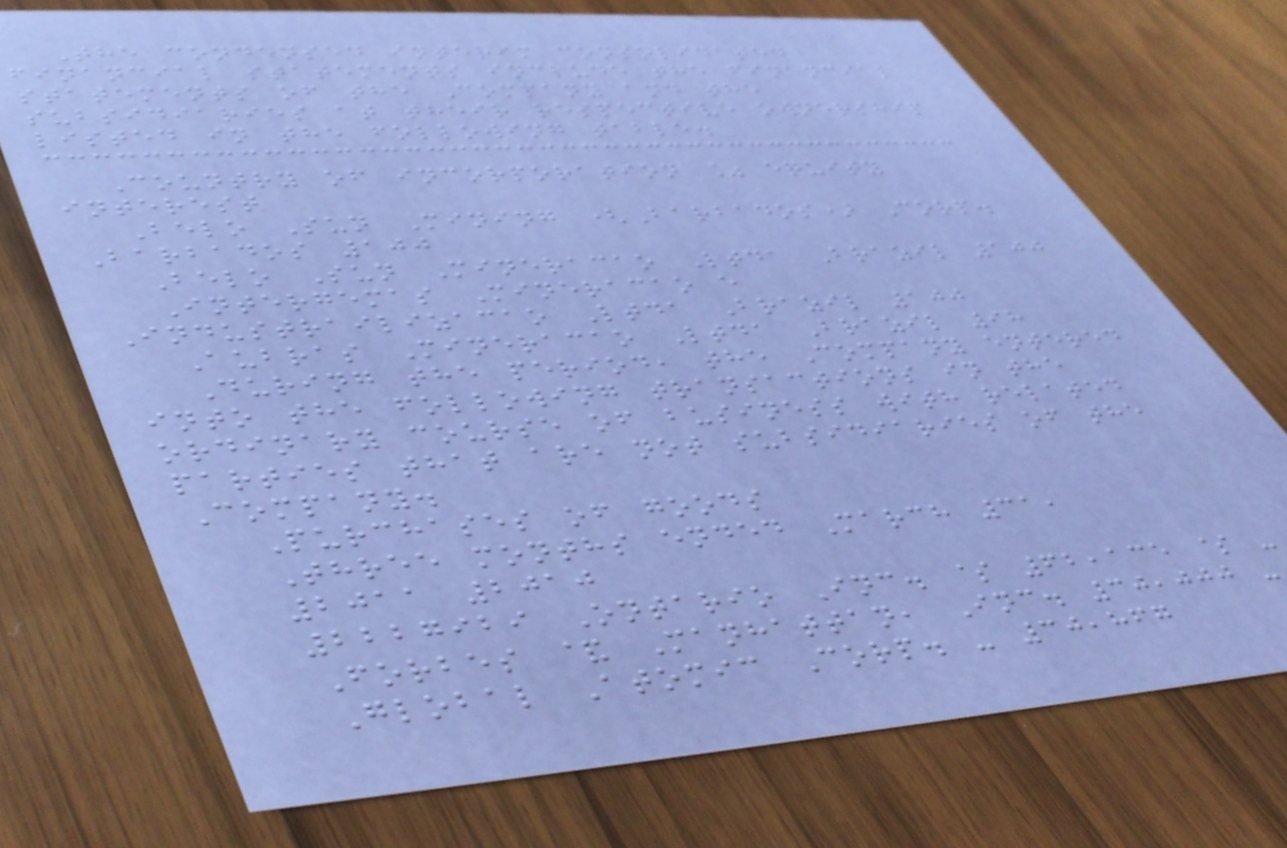The condensed interim consolidated
financial statements include the financial
statements of the Company and the
subsidiaries at their respective ownership
listed in the following table.
Country of incorporation % equity
interest
Belo Sun Mining (Barbados) Corp.
Barbados 100
Belo Sun Mineracao Ltda Brazil 100
Intergemas Mineracao e
Industrailizacao Ltda Brazil 100
Aubras Mineracao Ltda Brazil 98
During the period, the Company entered
into the following transactions in the
ordinary course of business with related
parties that are not subsidiaries of the
Company.
Purchases of goods
Three months ended March 31,
2011 2010
2227929 Ontario Inc. $ 62,135 $ -
Forbes & Manhattan, Inc. 30,000 -
Global Atomic Corp. - 30,867
